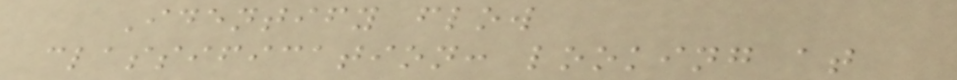Identify flow
classification: looking at
